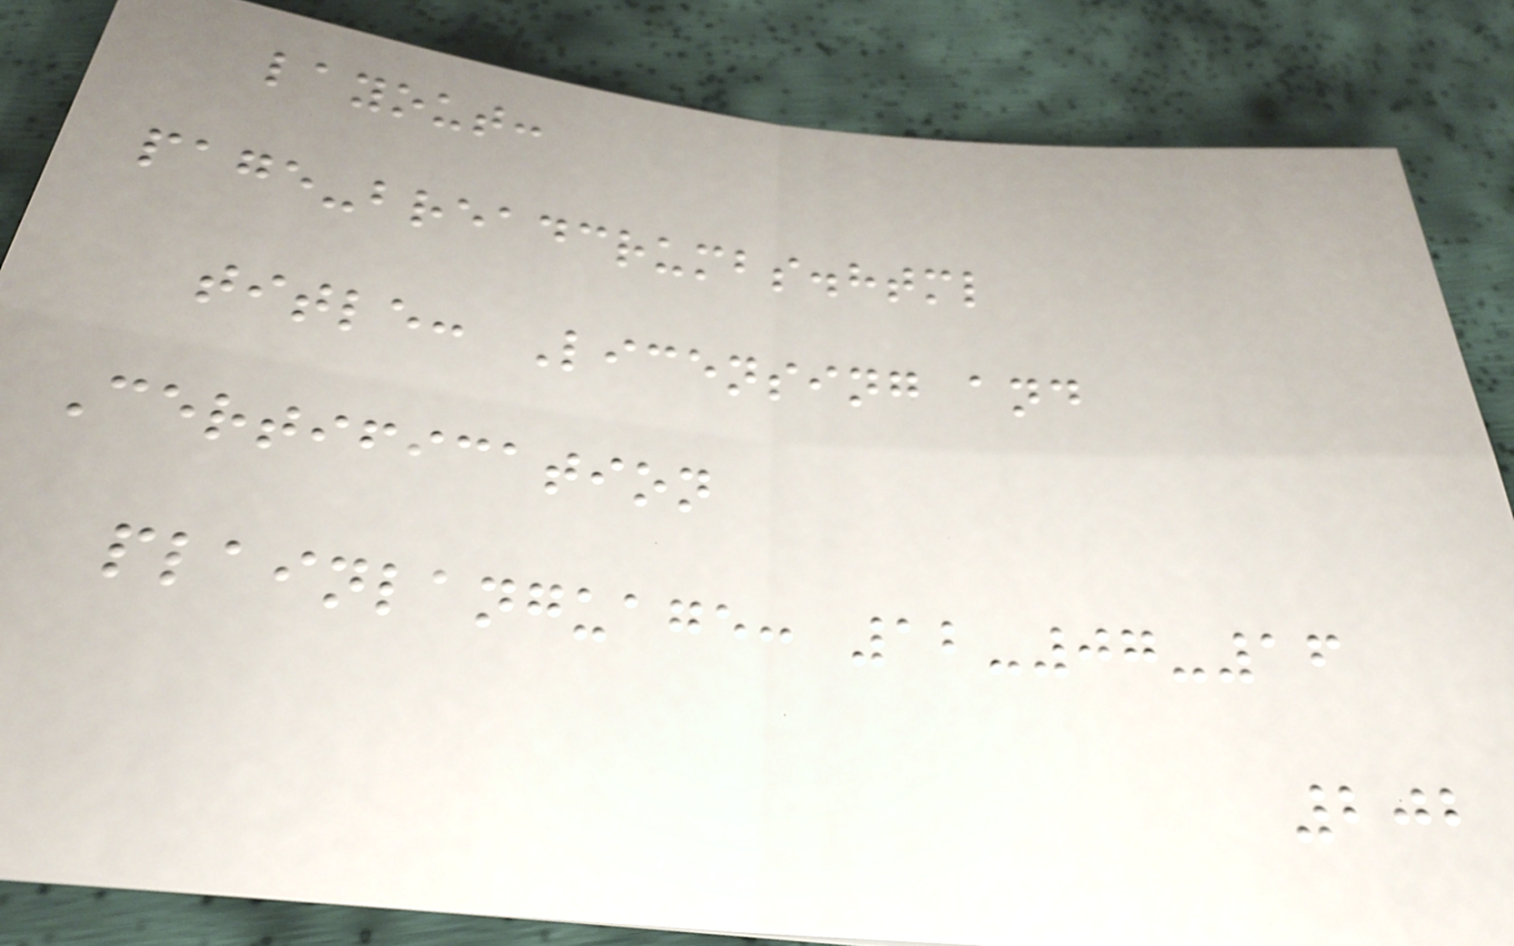layout:
page-breadcrumbs.html
title: Licensing and
Certification
plainlanguage: 12-07-16
202
